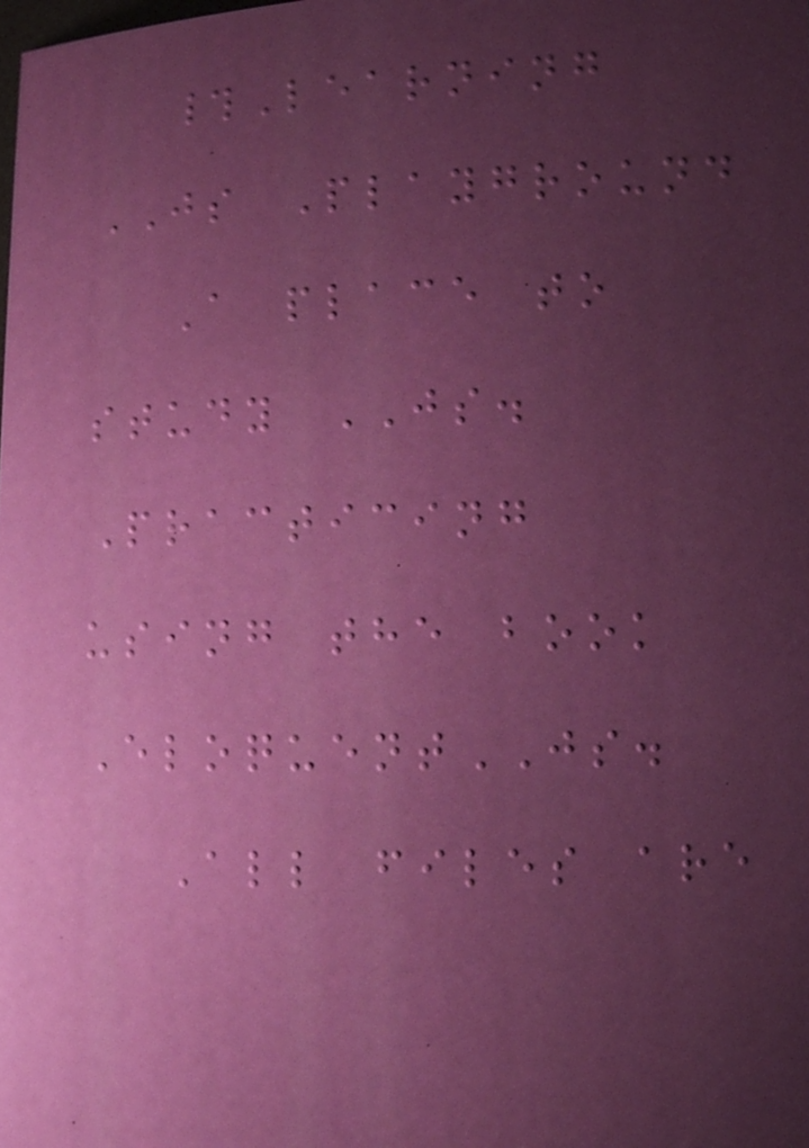#Learning
JS Playground
A place to
study JS.
Practicing
using the book
EloquentJS.
All files are
